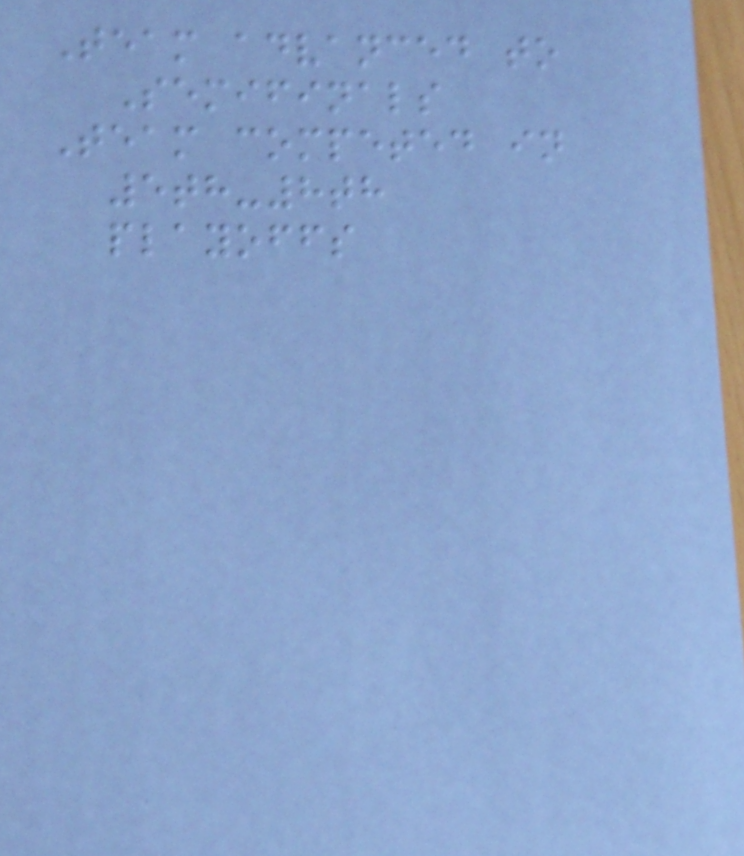Team advanced to
Semifinals
Team competed in
5th-8th
playoffs
